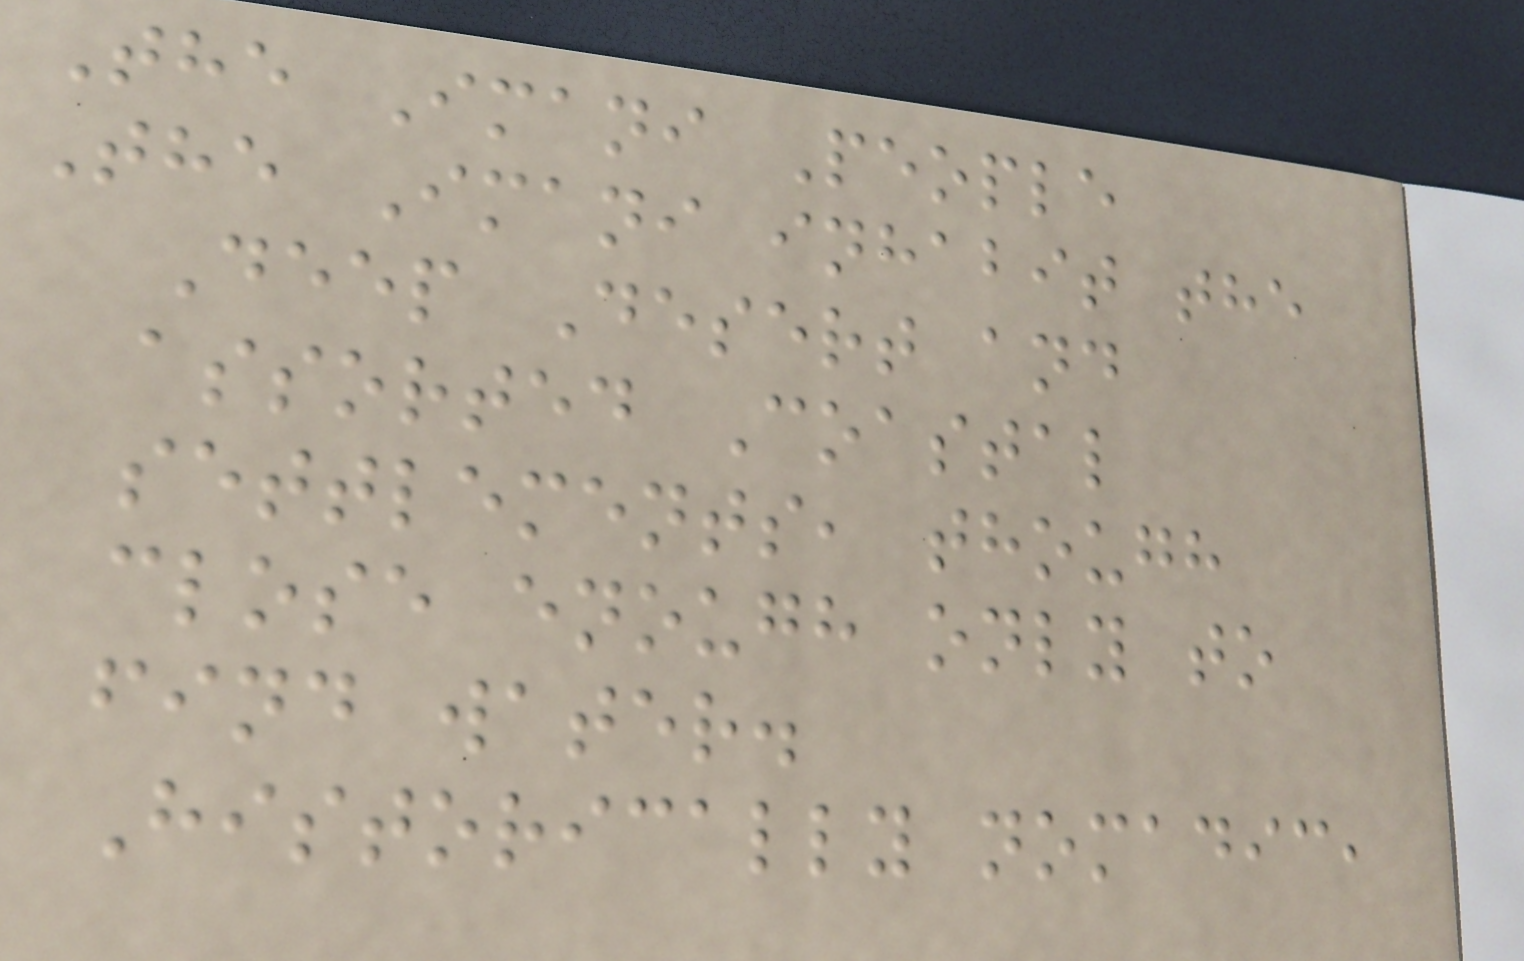The Imani People
The Imani inhabit the
Deep Desert and
assorted Coastal
settlements, though
close enough only to
find water.
Historically nomadic,
